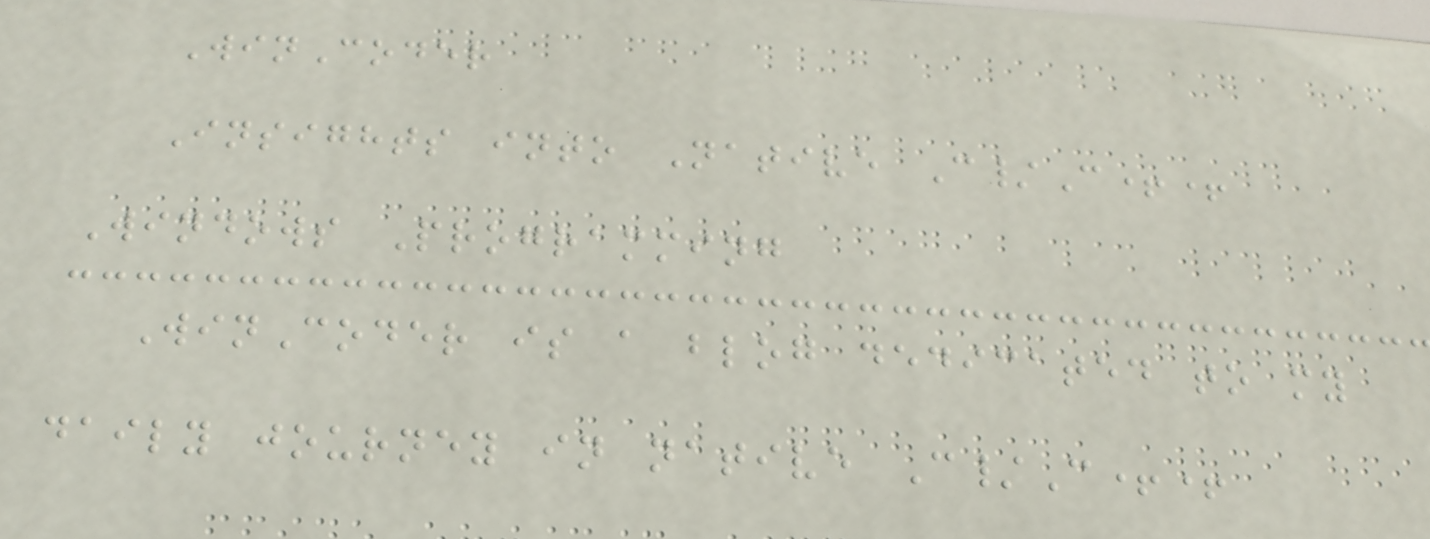WinCoder
Insights into Native C/C++
Windows Programming
WinCoder is a blog dedicated to my
daily journey in native C/C++
